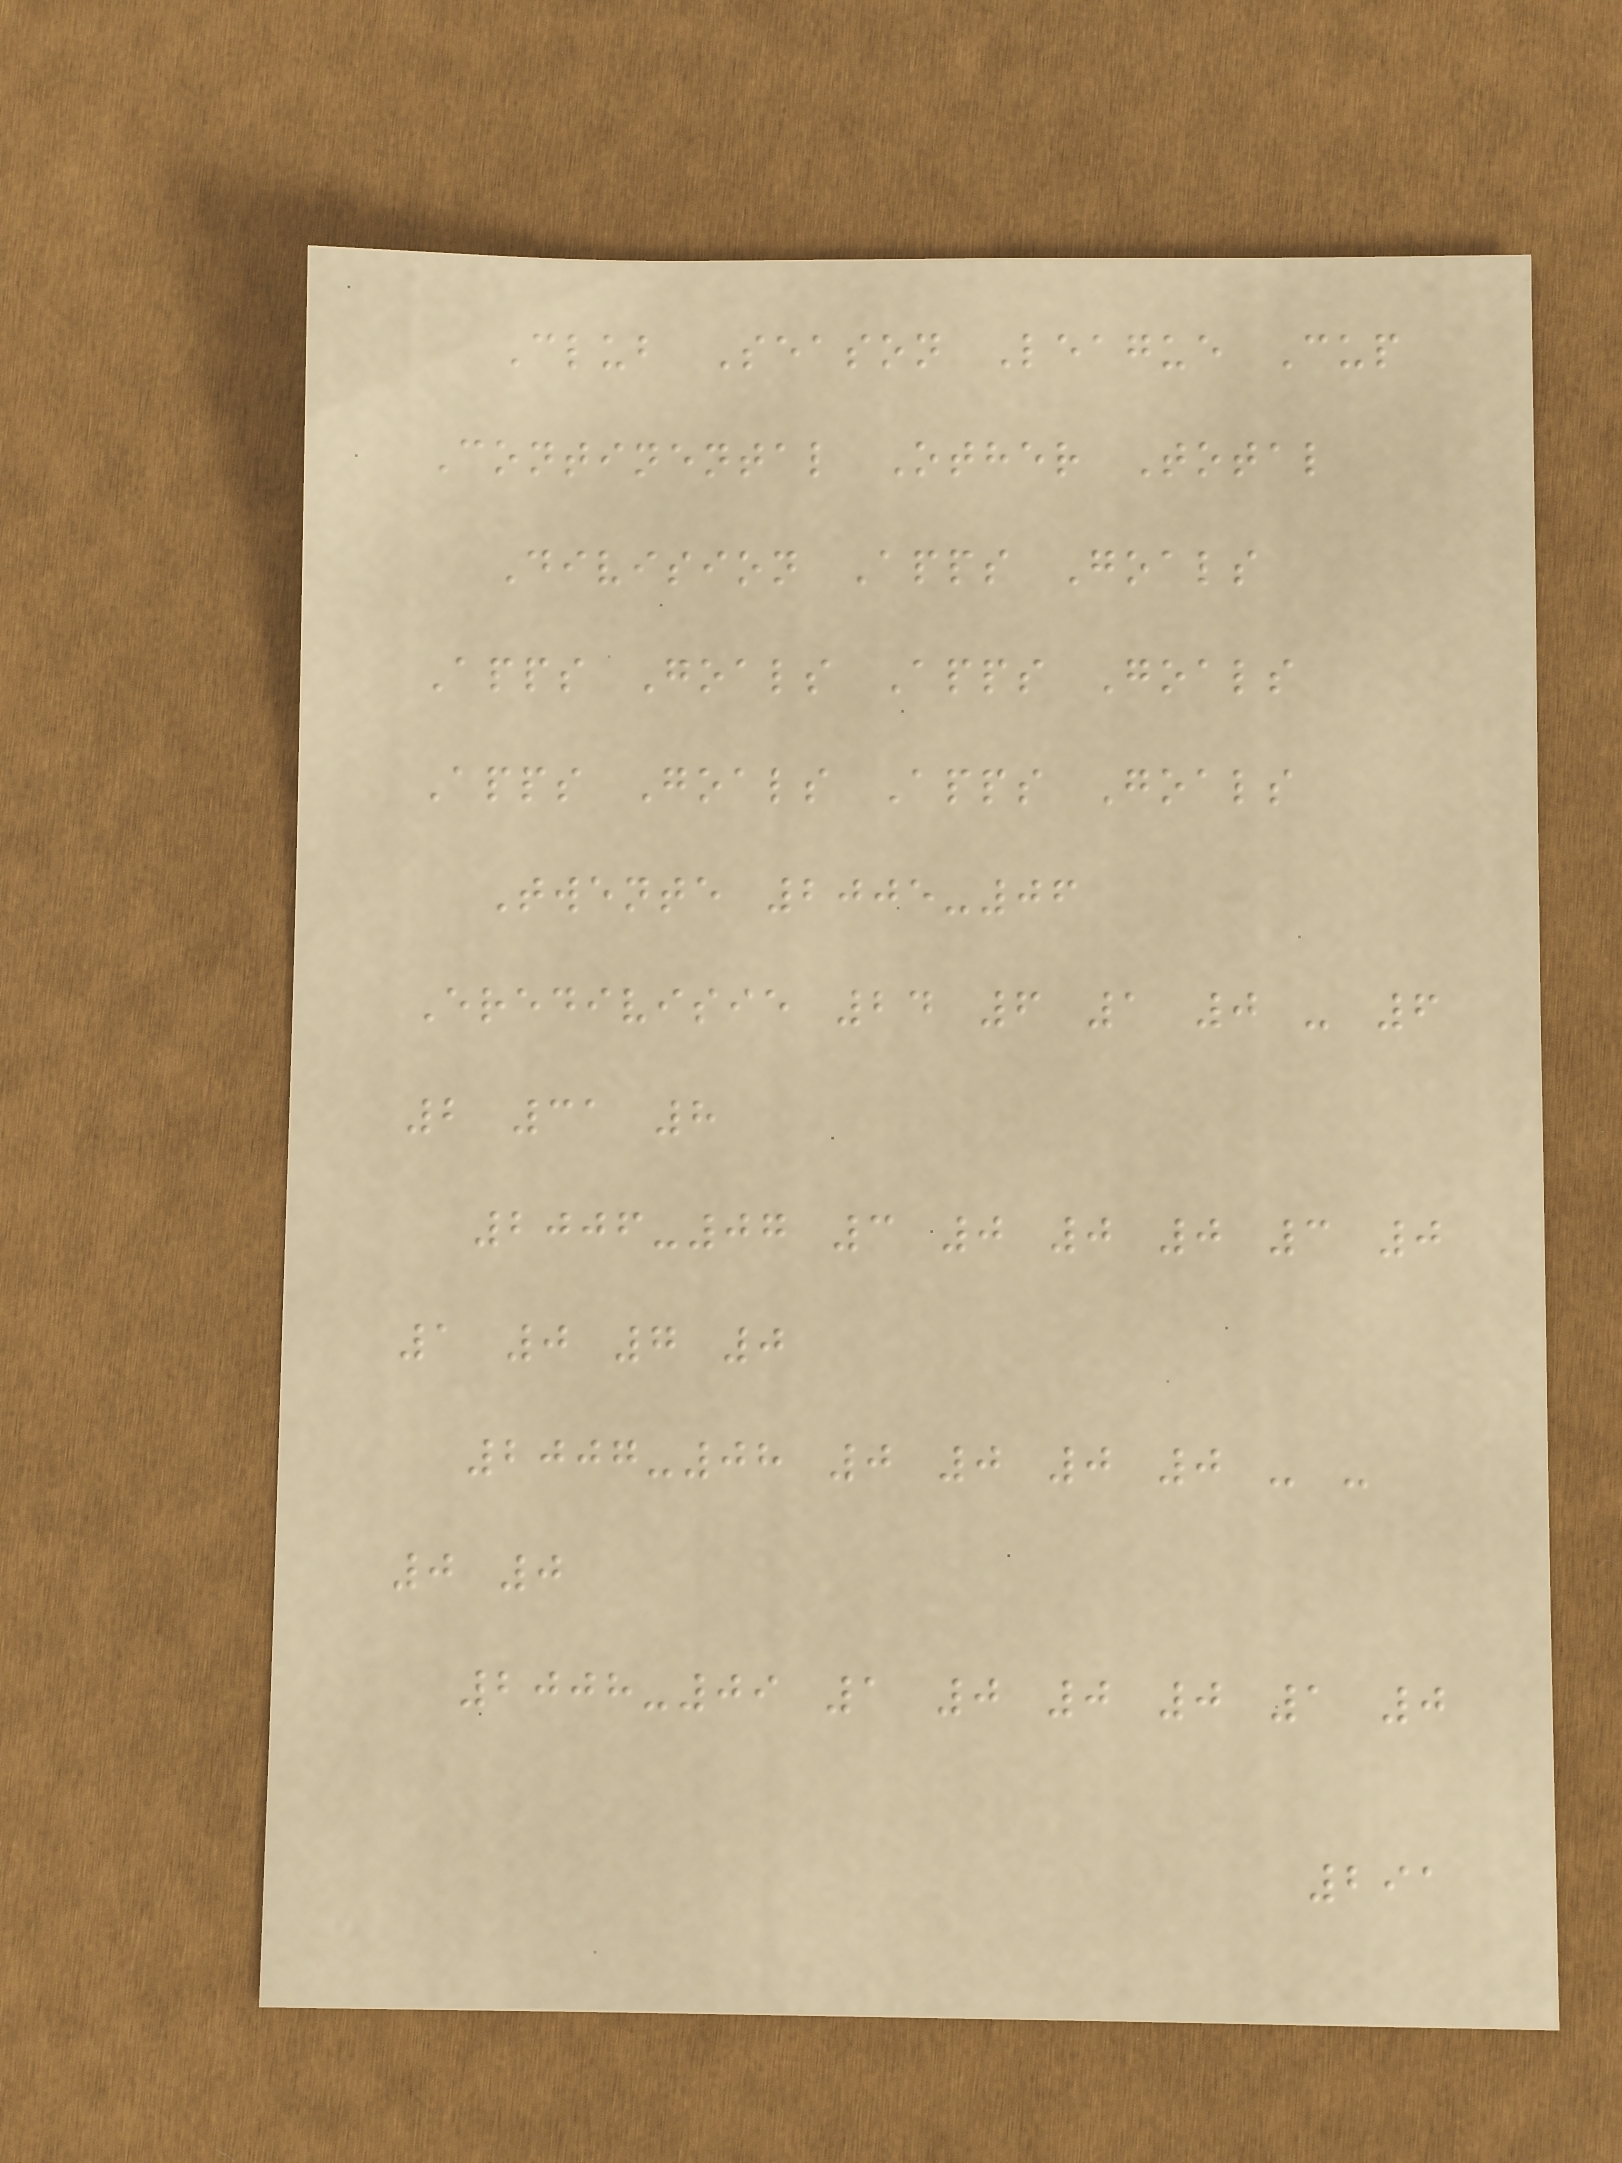Club Season League Cup
Continental Other Total
Division Apps Goals
Apps Goals Apps Goals
Apps Goals Apps Goals
Twente 2005-06
Eredivisie 24 6 1 0 - 6
2 31 8
2006-07 3 0 0 0 3 0
1 0 7 0
2007-08 0 0 0 0 - -
0 0
2008-09 1 0 0 0 1 0
291
